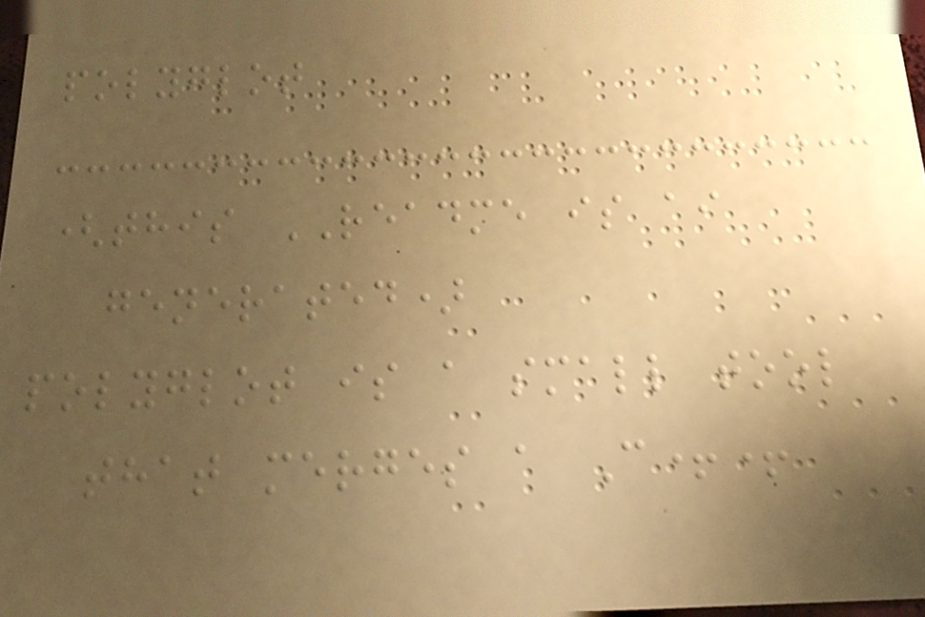polyglot
(this README is ai
generated)
polyglot is a small tool
that merges a C++
